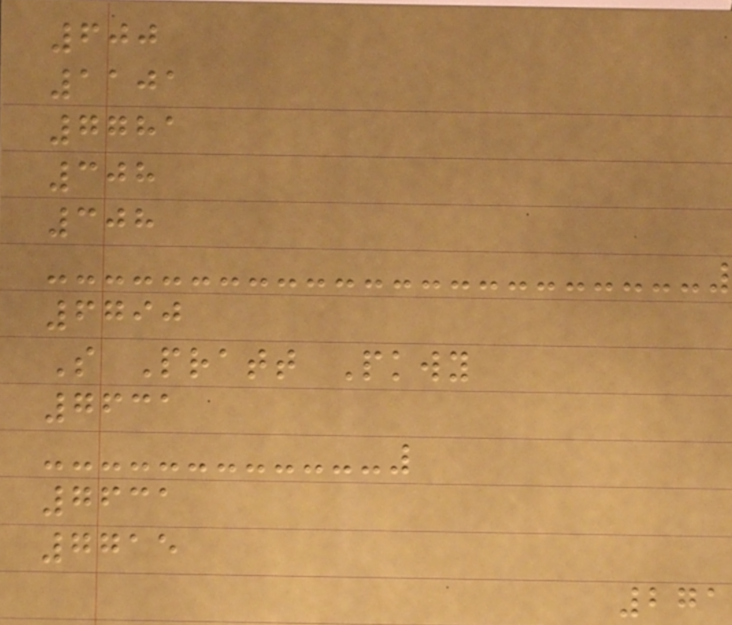600
1101
7781
308
308
6790
S Pratt Pkwy
7631
7631
7715
271
